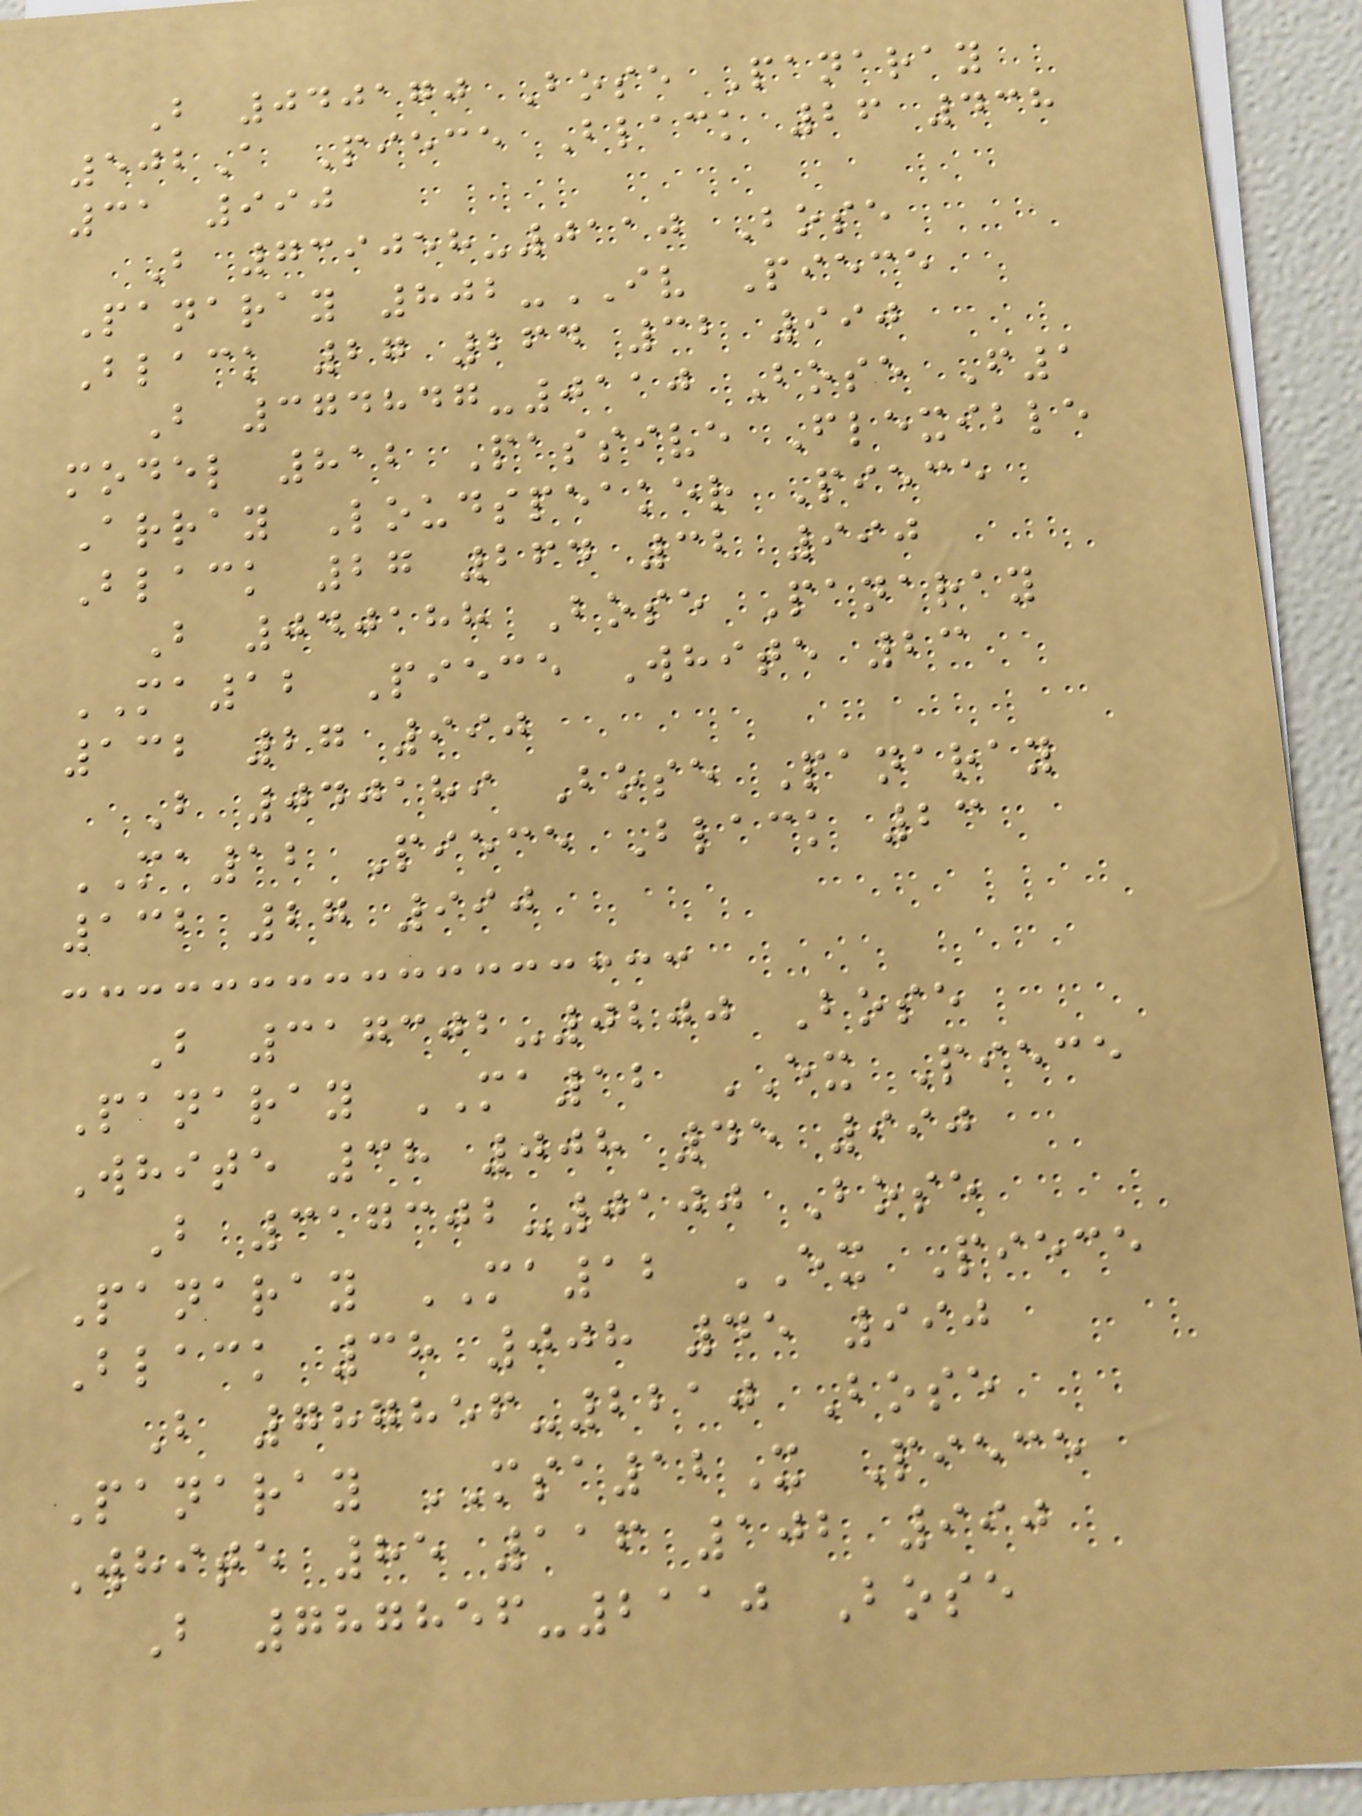B 040170 Bose Panaray
502A Piece Black 26 438
31 990
B 739058-0110 Bose
Panaray 802-IV Piece
Black 27 264 32 990
B 374847-0110 Bose F1
model 812 Passive Flexible
Array Loudspeaker Piece
Black 27 264 32 990
B 040188 Bose Panaray
MA12 Piece White 23
132 27 990
B 040189 Bose Panaray
MA12 Piece Black 23
132 27 990
B 317302-0200 Bose
Panaray MA12 EX Piece
White 38 008 45 990
B 317302-0100 Bose
Panaray MA12 EX Piece
Black 38 008 45 990
B 787856-2210 Bose
Panaray MSA12X Piece
White 85 116 102 990
B 787856-2110 Bose
